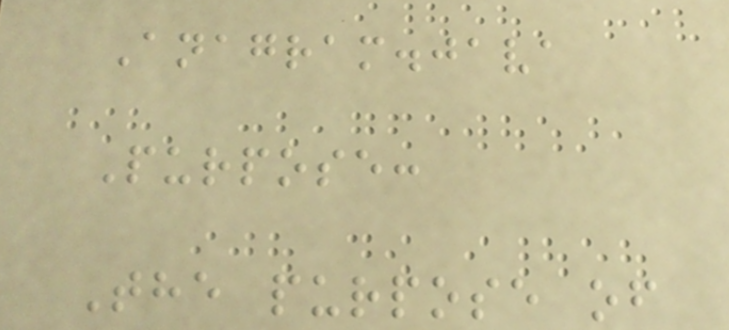Anagram.java
Purpose:
The purpose of
